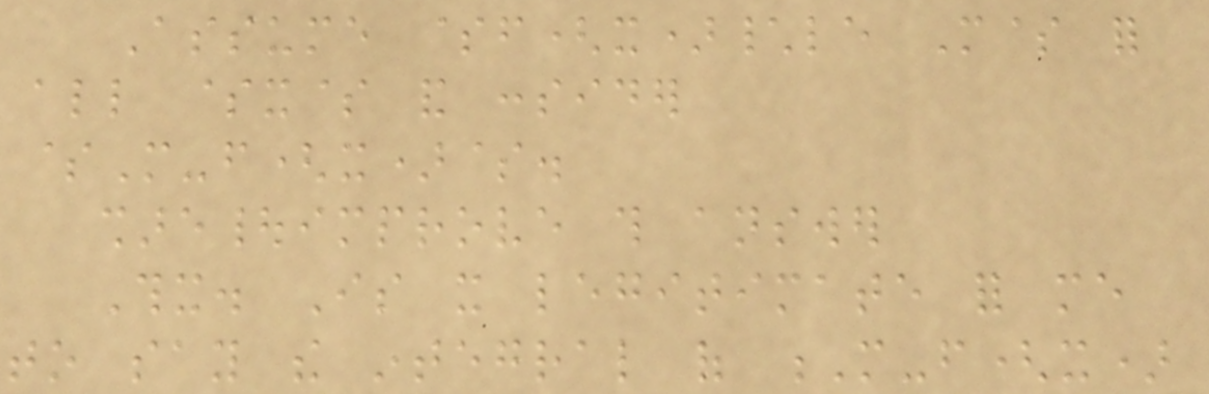Assume $f(x)\le M$ for
all $x$ and consider
$M-f(x)$.
share|improve this answer
Thx. Is it legitimate for me
to say the integral of M-f(x)
